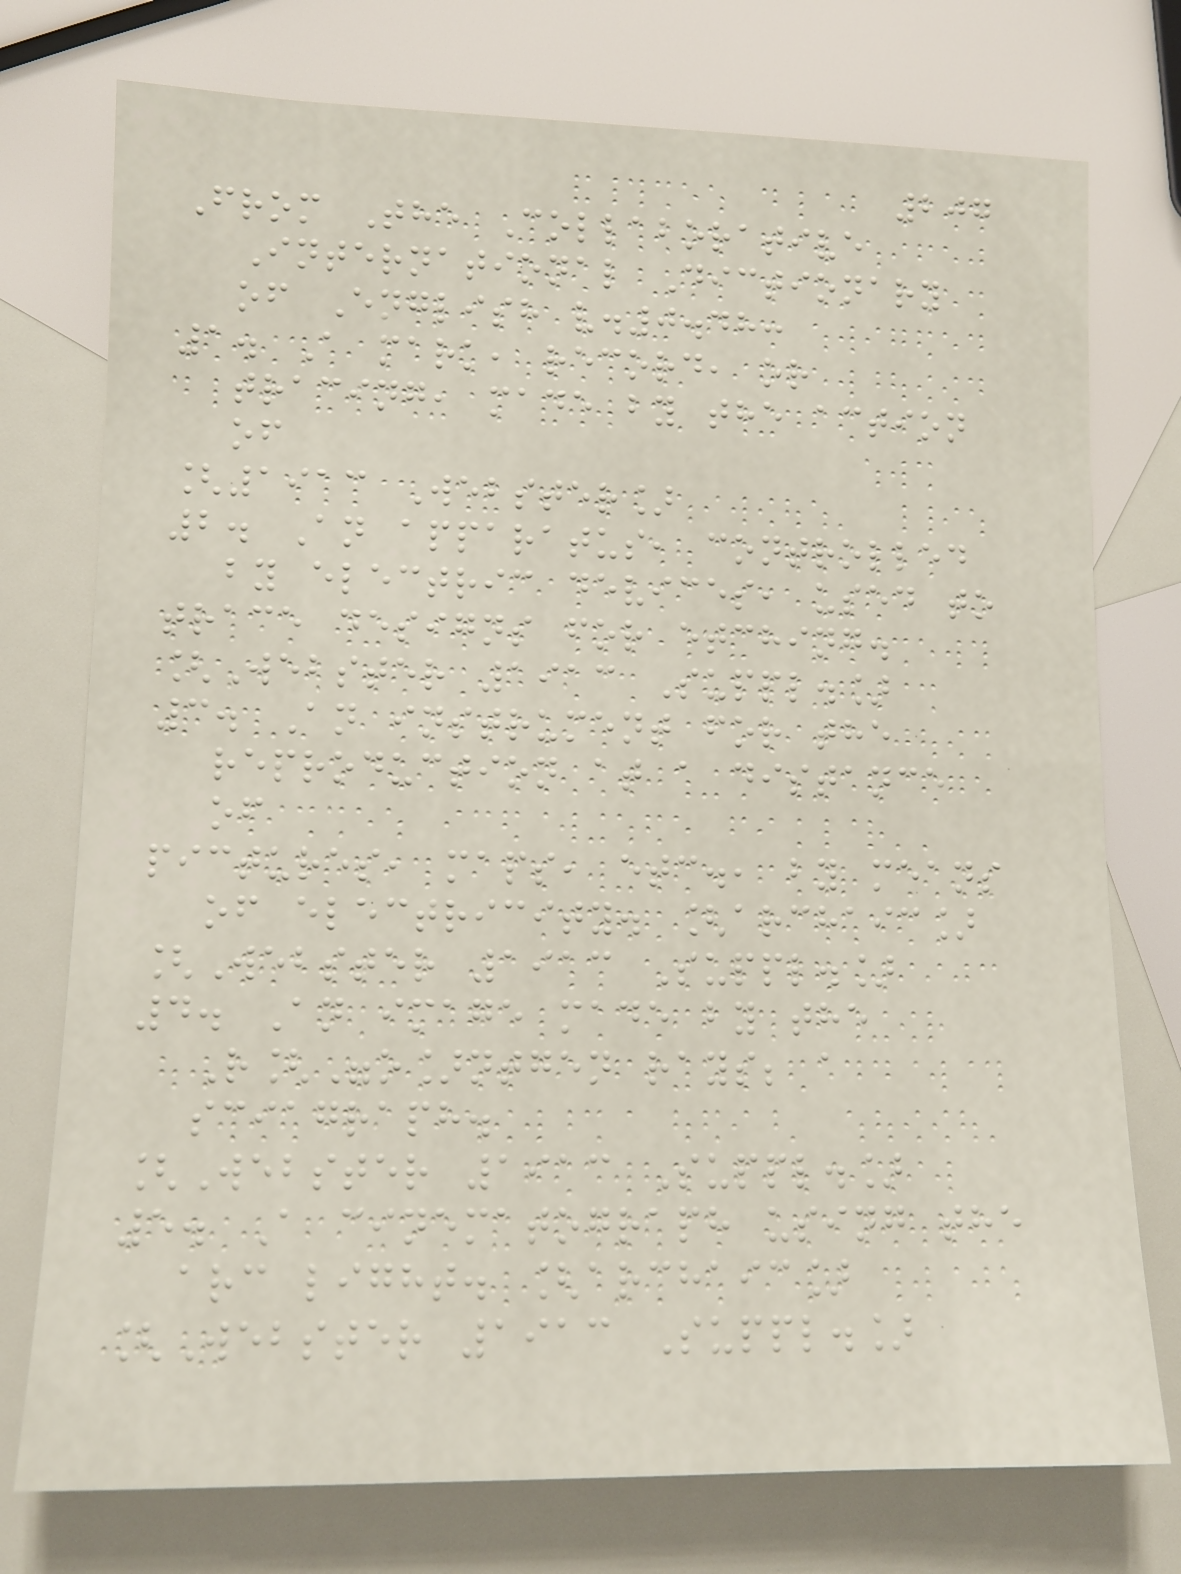207
From The Collaborative
International Dictionary
of English v.0.48:
1. A mark, record, or
tracing, made by the action
of
[1913 Webster]
2. An apparatus, controlled
by electric devices, used to
trace designs for etching.
[Webster 1913 Suppl.]
3. An instrument for the
reproduction at a distance
of
pictures, maps, etc., by means
of electricity. [archaic]
[Webster 1913 Suppl.]
4. An image made by the
R["o]ntgen rays; a
sciagraph.
[Webster 1913 Suppl.]
5. A cinematograph using the
arc light. [archaic]
[Webster 1913 Suppl.]
